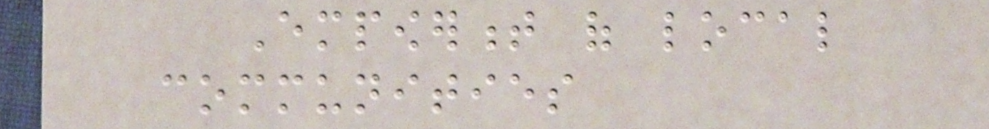Empowerment of local
communities
